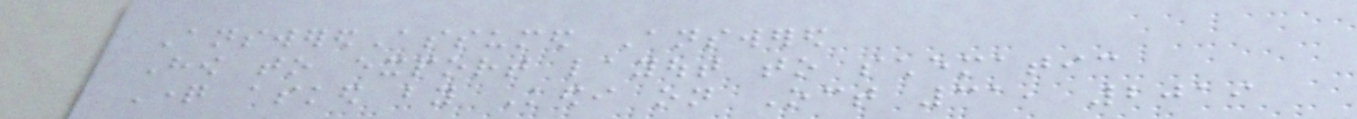AnsweredAssumed Answered
How to export layout to schematic
Question asked by Kedi on Oct 31, 2019
